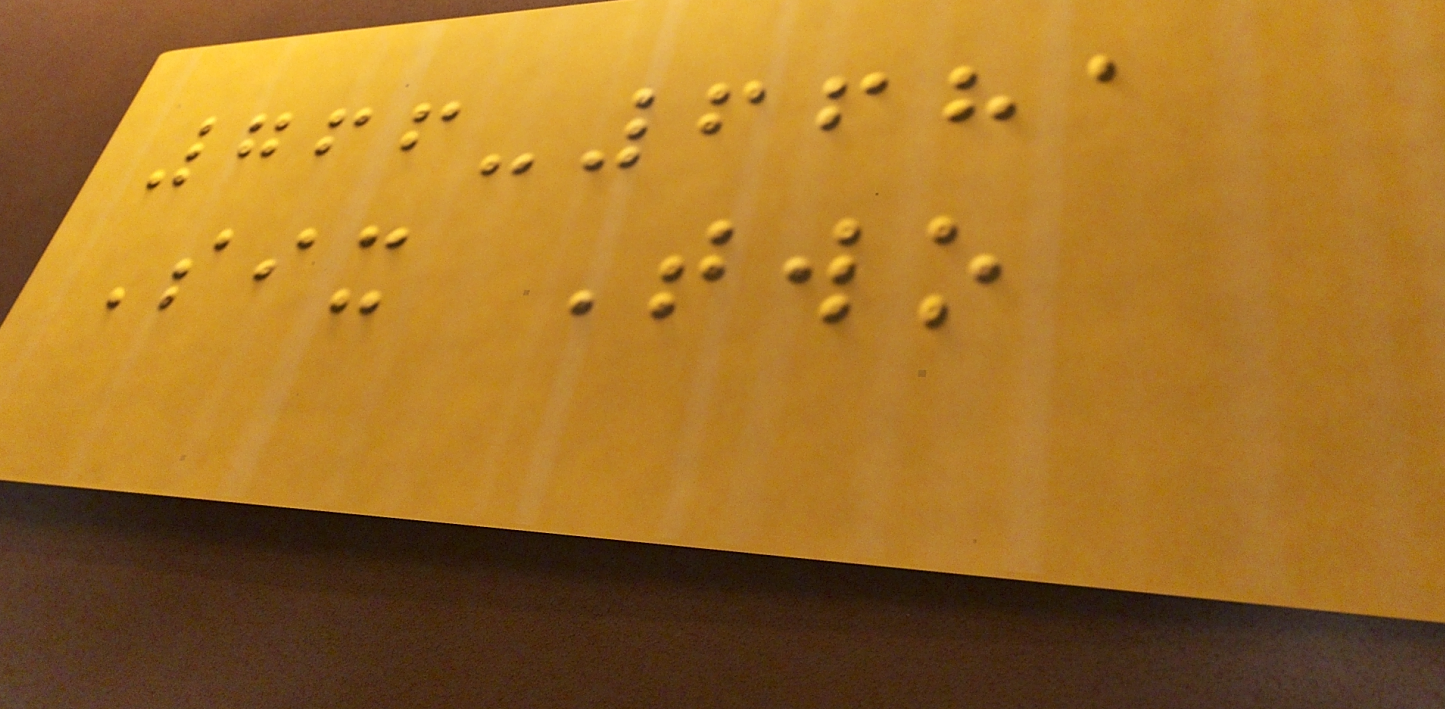766-6681
Six Two
